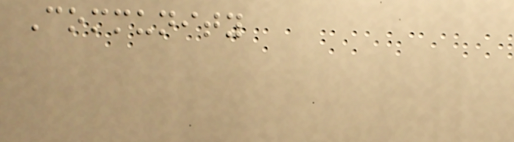Community
